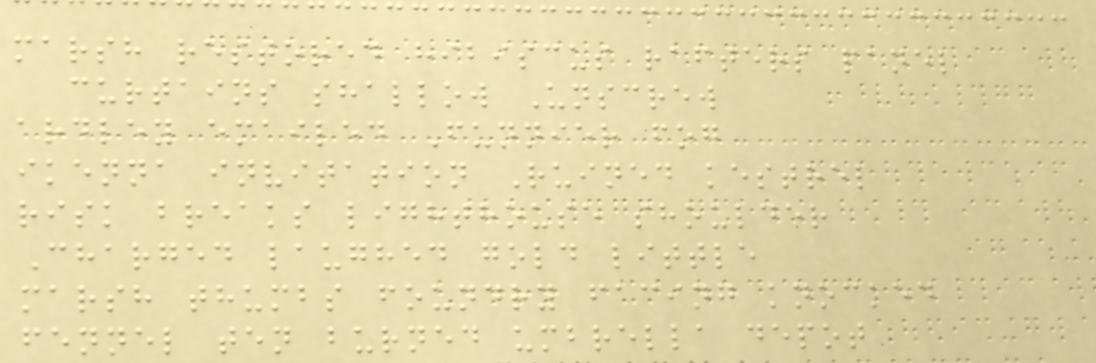marsh restored hibiscus rafters panel
curtains shallow Unscrew
ardley emailed Funnier fog
ikenna invitation Ruined kestrel
risk breaks lighthouse shoulder
Charged laughed gold little
marsh thumbs foundry facing knocked
fennel ten burned umbrella depot
